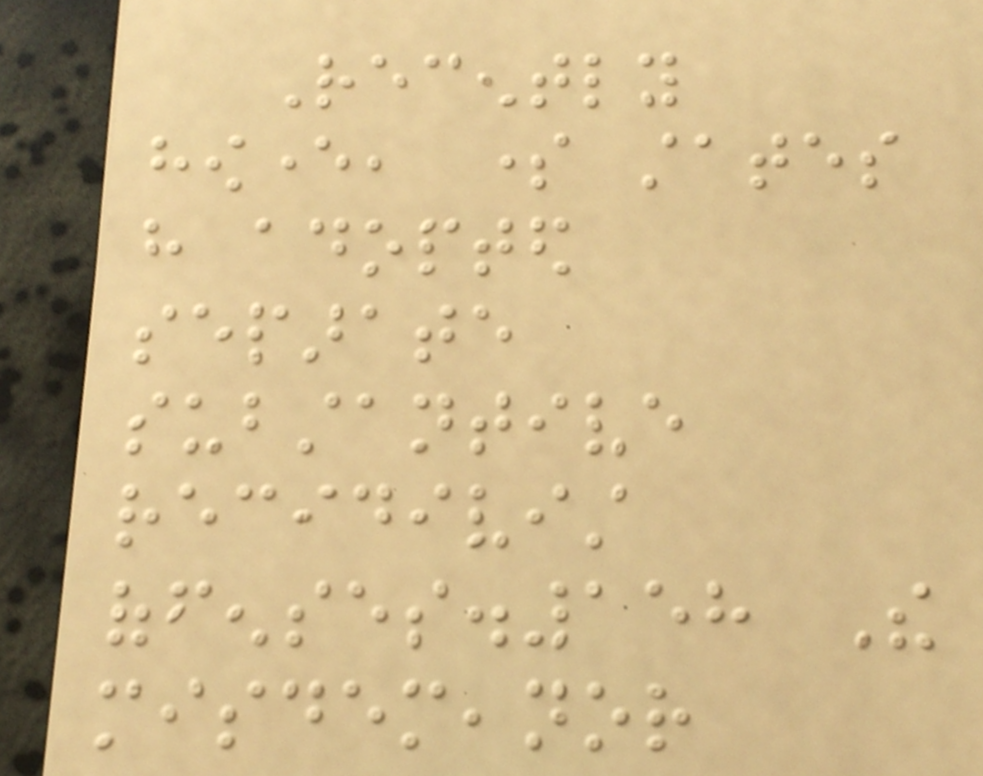Recently
however, some states
have adopted
separate
substantive
recidivist
offenses.158 The
misdemeanor
